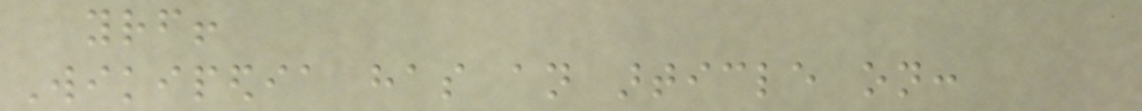yourself!
Wikipedia has an article on:
